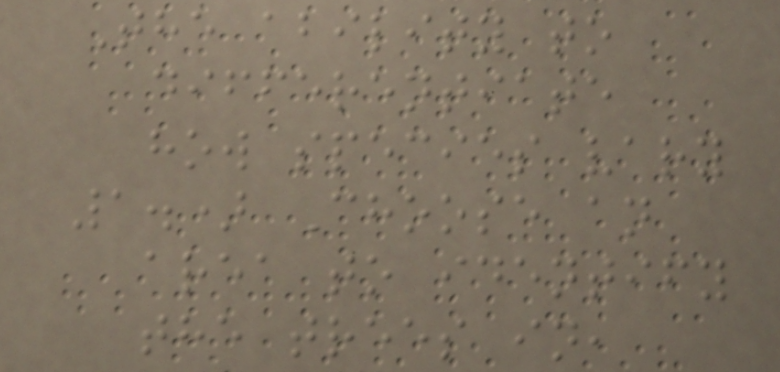The ability to
differentiate
how species vary
1.) Choose an
area to identify
the trees in,
